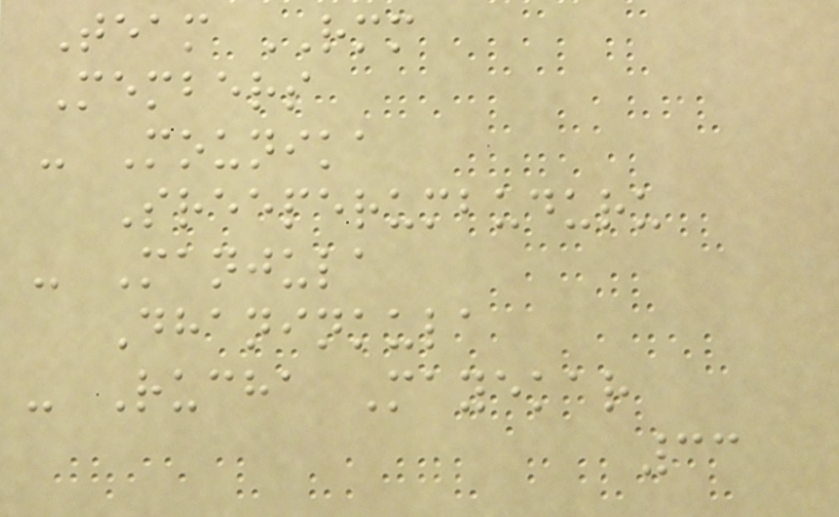Team RMM
Members
- Mounika
Sreeperumbuduru
- Manjula
Dhaninkula
- Rucha Mayekar
33
